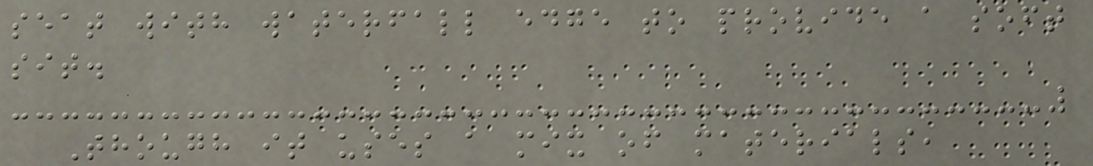seat with waterfall edge to provide a soft
sit.
Though it uses a mix of materials,
